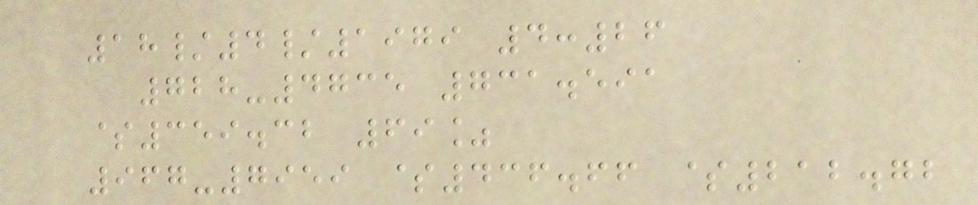18/4/1979 4:26
728-4735 731.591
$359.32 69%
967-7959 $436.66 $212.72
